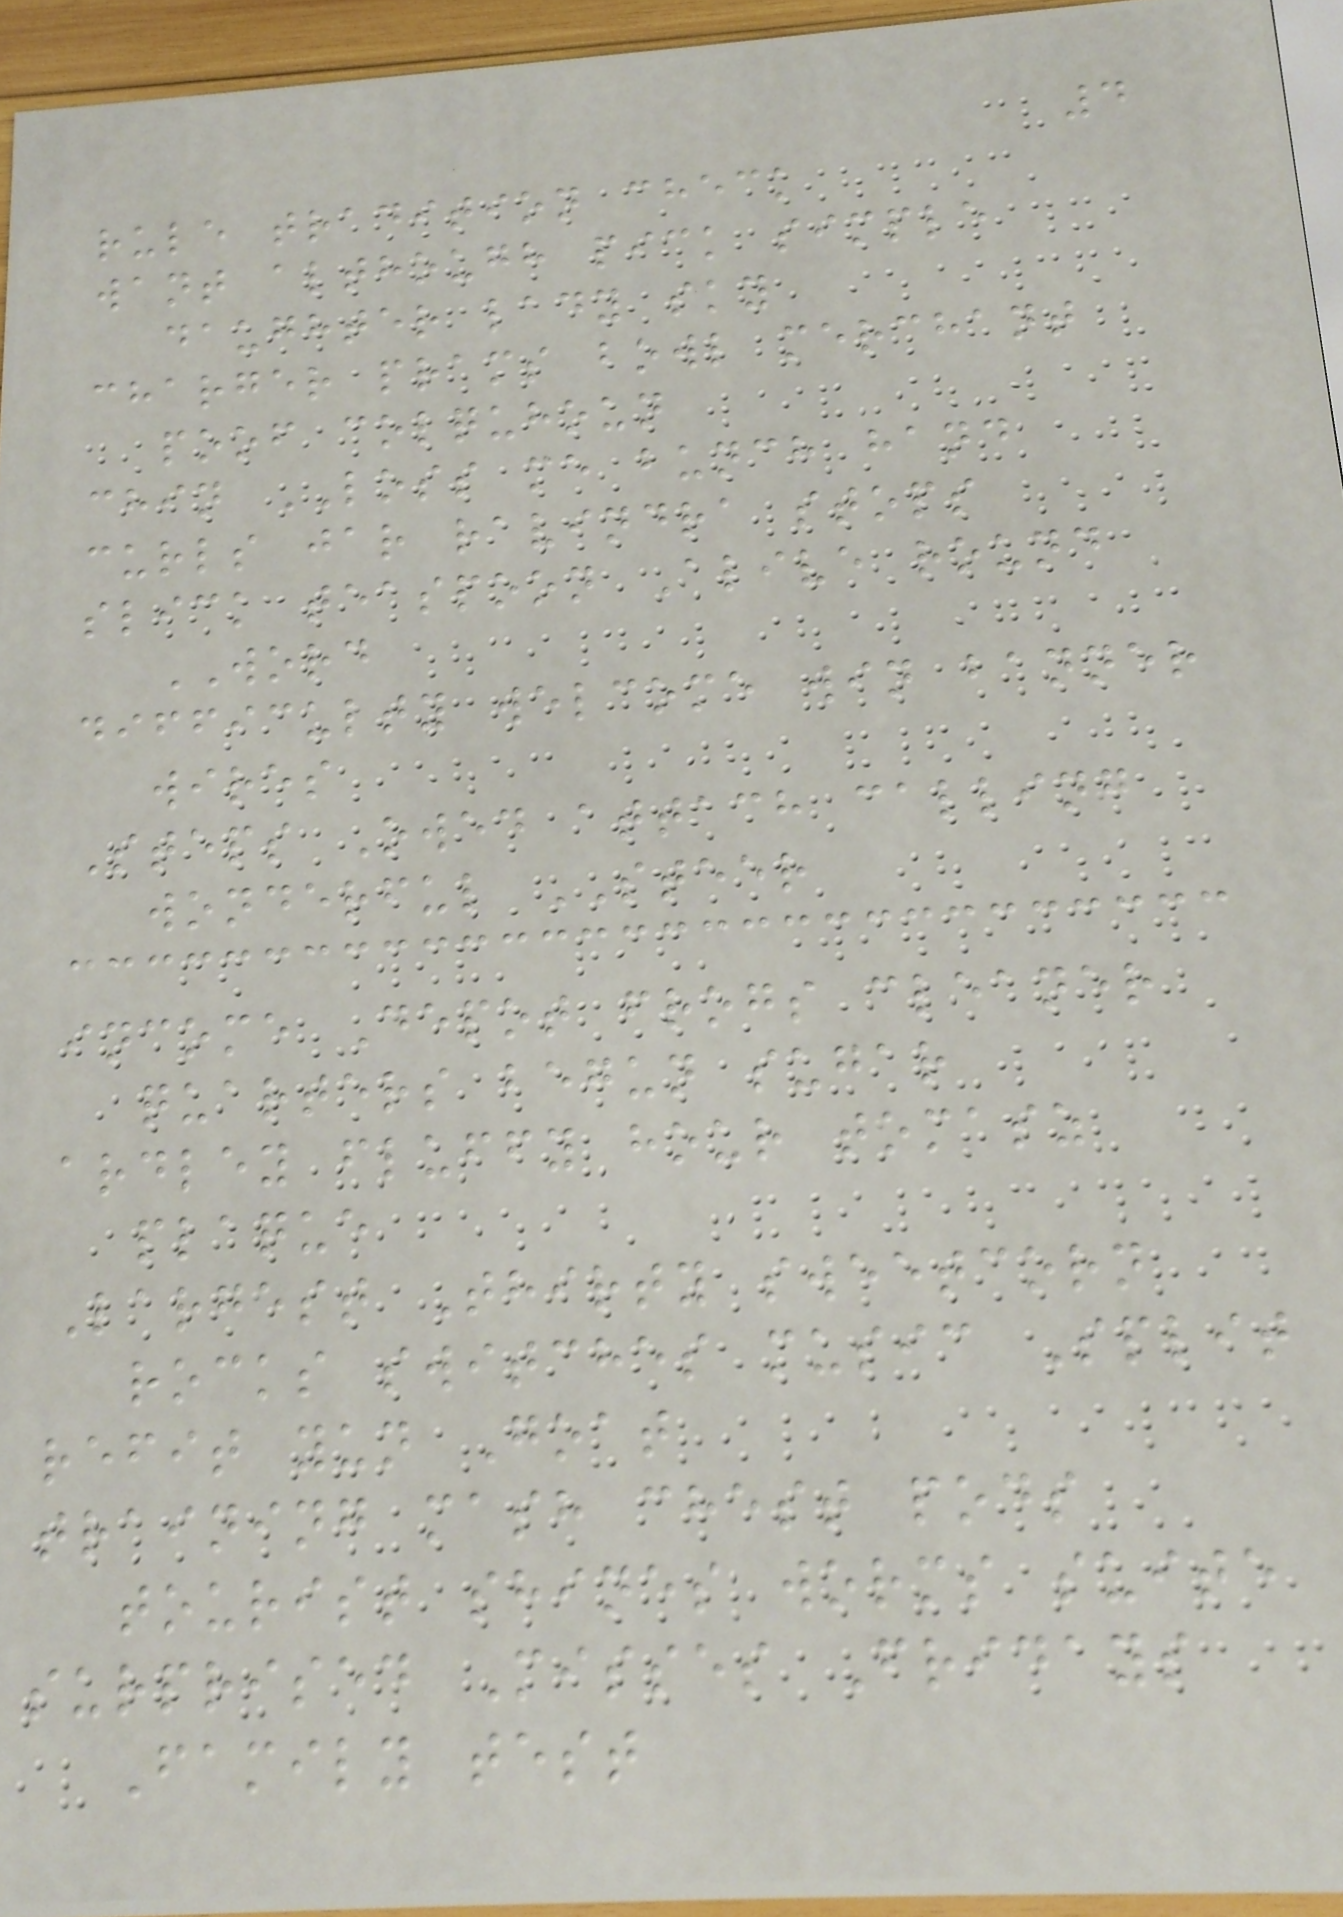4
rule tradition check
want although pick simple
daughter lady sky
charger prams bowl merchant
poof colquhoun
chin LOSS me bunch hand
curls jar ravindra stops
slick teaspoon Alive round
WORD
difficulty welcome win banner
wires
Steps Owed attach calling
wonderful STEER
income Depot frogs cleaner
quarters begun sugar
ardley fluffy hour tomasz
plaque
Largest Thirty sweetcorn
rocks switches music Split
refit yun Goat
training mash chest pods
tourist shines worms suite
surprised Misses Fridays
Family test
